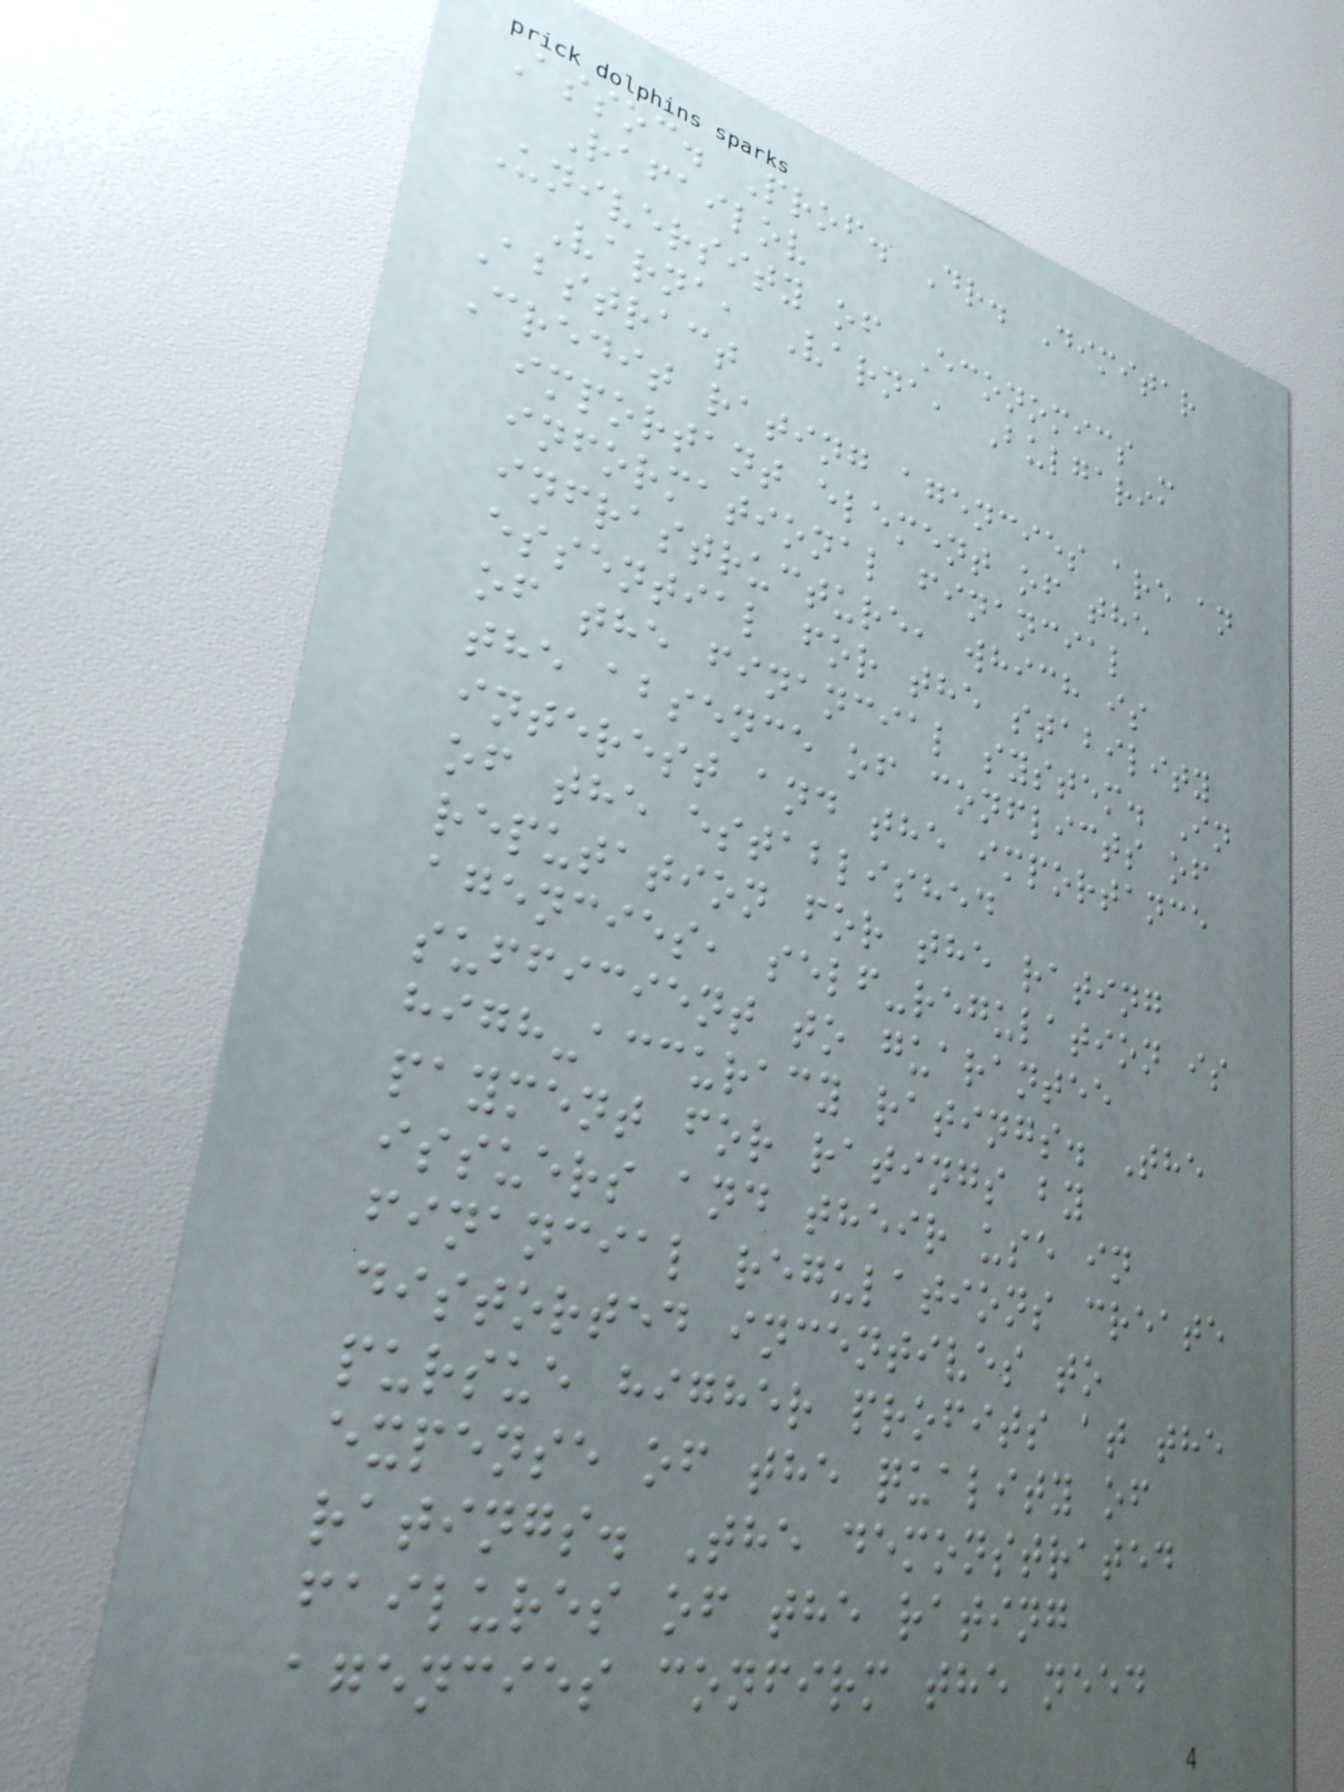Assoc. Prof. Dr. Dimitar
Rafailov
University of Economics -
Varna, Varna, Bulgaria
Abstract
Credit rating agencies are an
important element of the
informational financial
infrastructure, which is
essential for the stability
of the financial system. In
the absence of conflicts of
interest and the importance
of the established
reputation for the rating
agencies, self-regulation is
sufficient to guarantee
high-accuracy ratings. The
payment for ratings by
issuers and their use in
financial regulations create
distorted incentives to
pursue higher profits at the
expense of the quality of
ratings. The demonstrated
failures of the rating
agencies confirm the need
